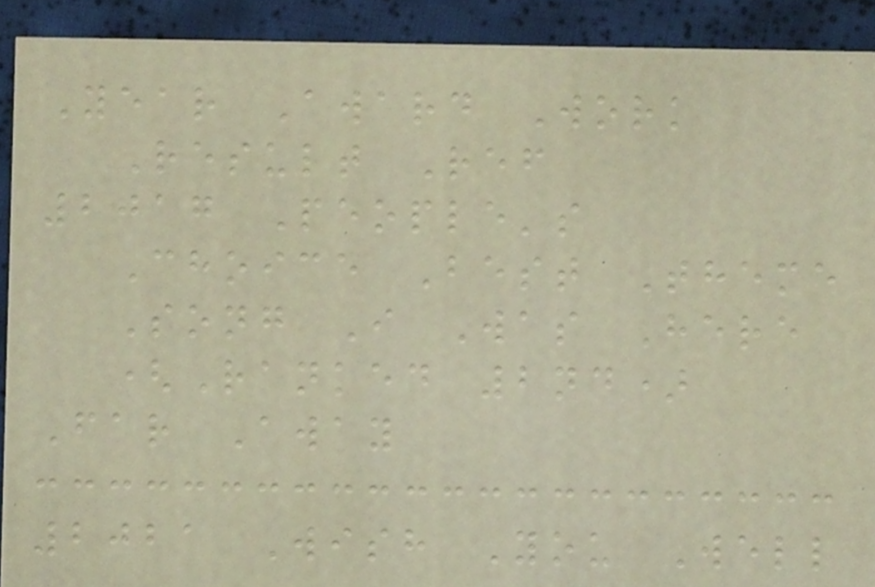Year Award Work
Result Ref
2017 People's
Choice Best Theme
Song I Was Here
(Ranked 2nd)
Far Away
2021 Wish You Well
